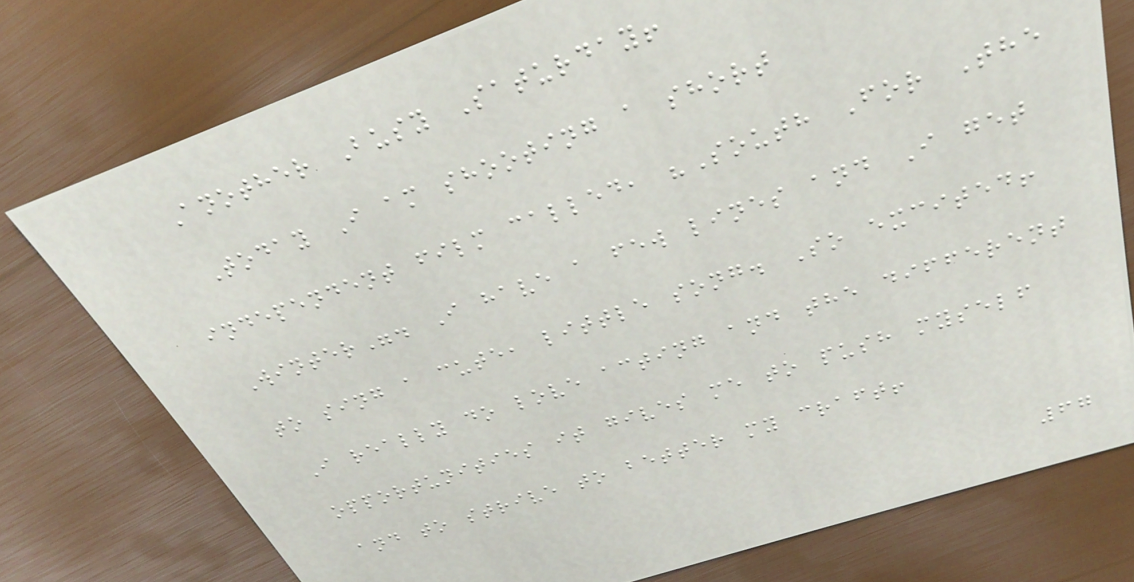Another Busy Saturday!
Today I am shooting a short
independent film called, "South For The
Winter". I have a few lines and I get
to sing a cute, little song. So excited!
I really do love acting and the different
opportunities it gives me to push myself
and to strive to better my craft!
67
